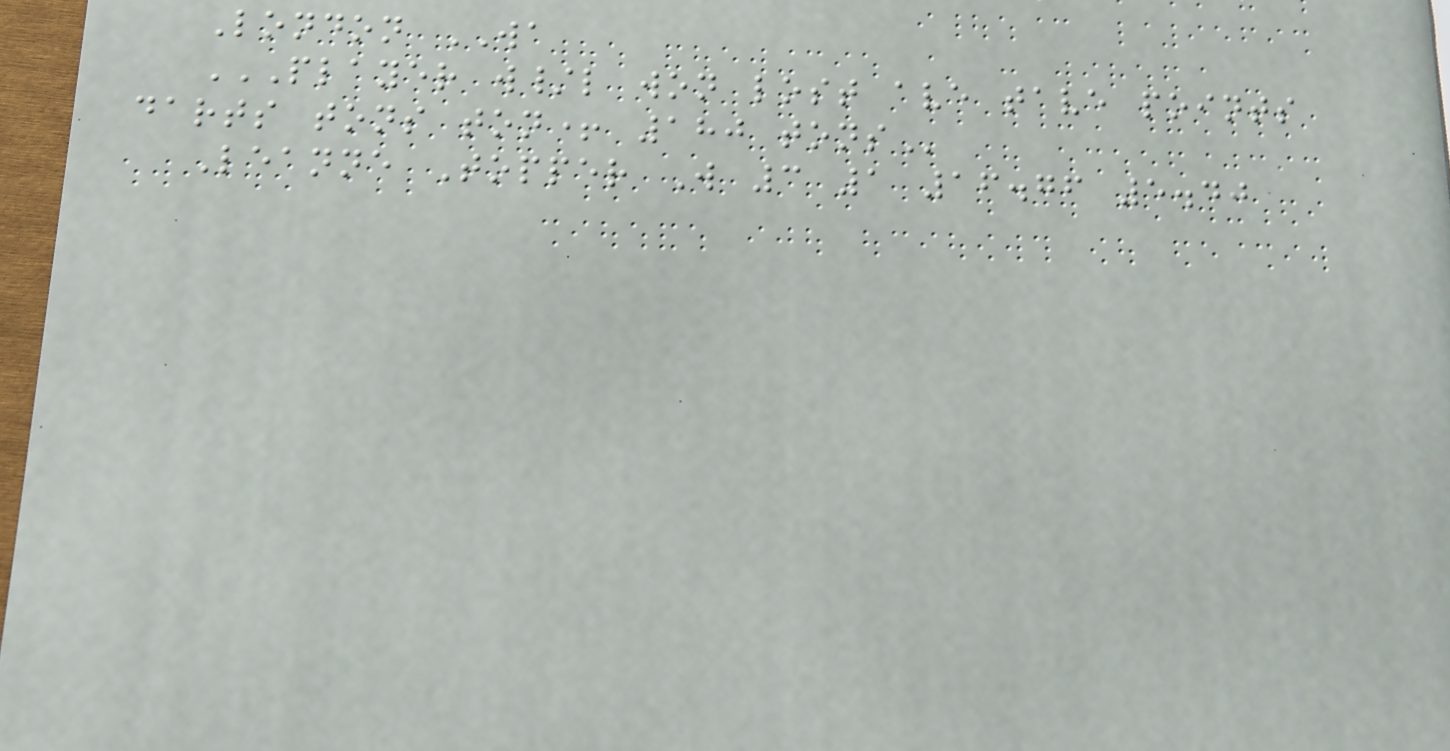London WA
PLAYER W/L WON LOST AVE TAVE POINTS
DARTS TONS TON+ 180 TONS
Leanne Topper W 3 1 16.76 5.40
